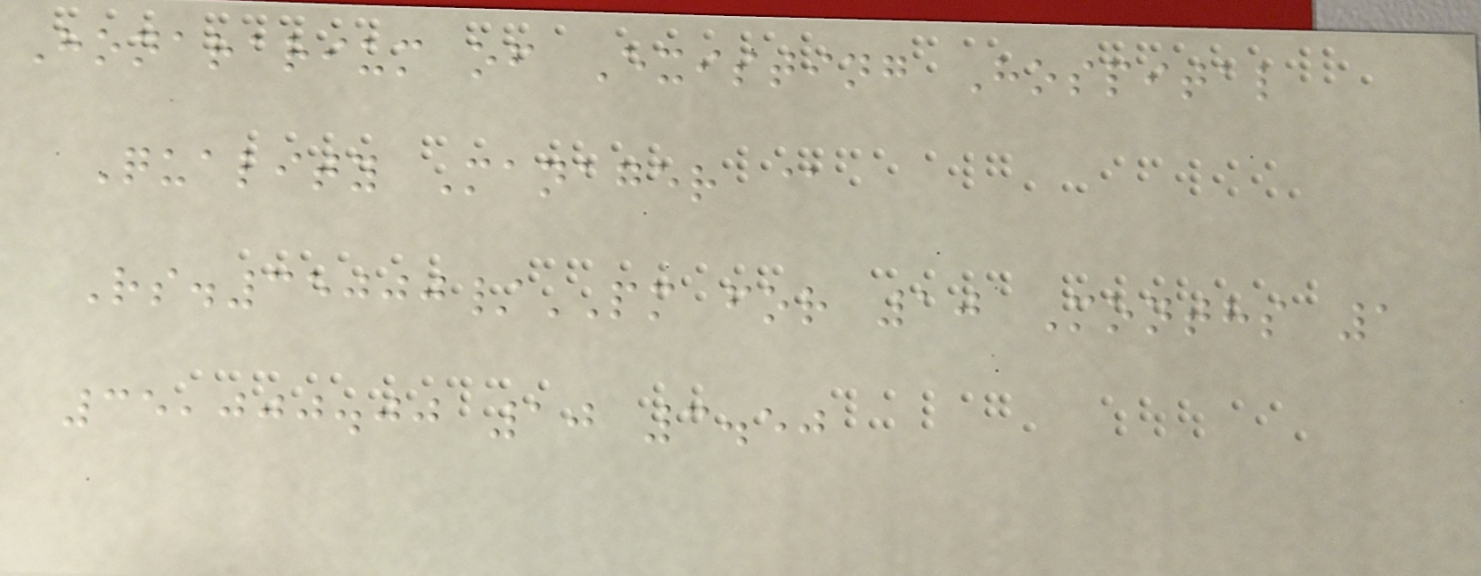Honararium of Existing Hospital
Quality Manager @
Rs.35000/PM for 10 Months 1
35,000.00 10 3.50
